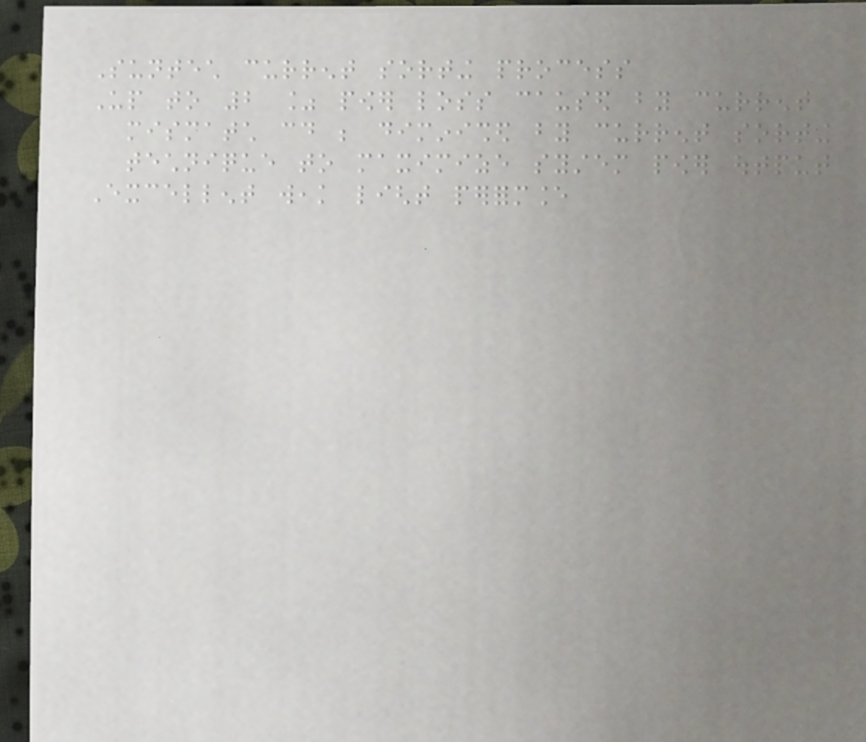Suntech current sorting process
Up to 2 % power loss caused by current
mismatch could be diminished by current sorting
technique to maximize system power output
Excellent weak light performance
